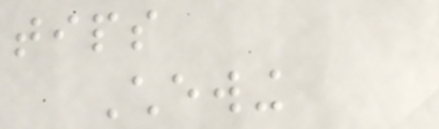tips
Chewing
